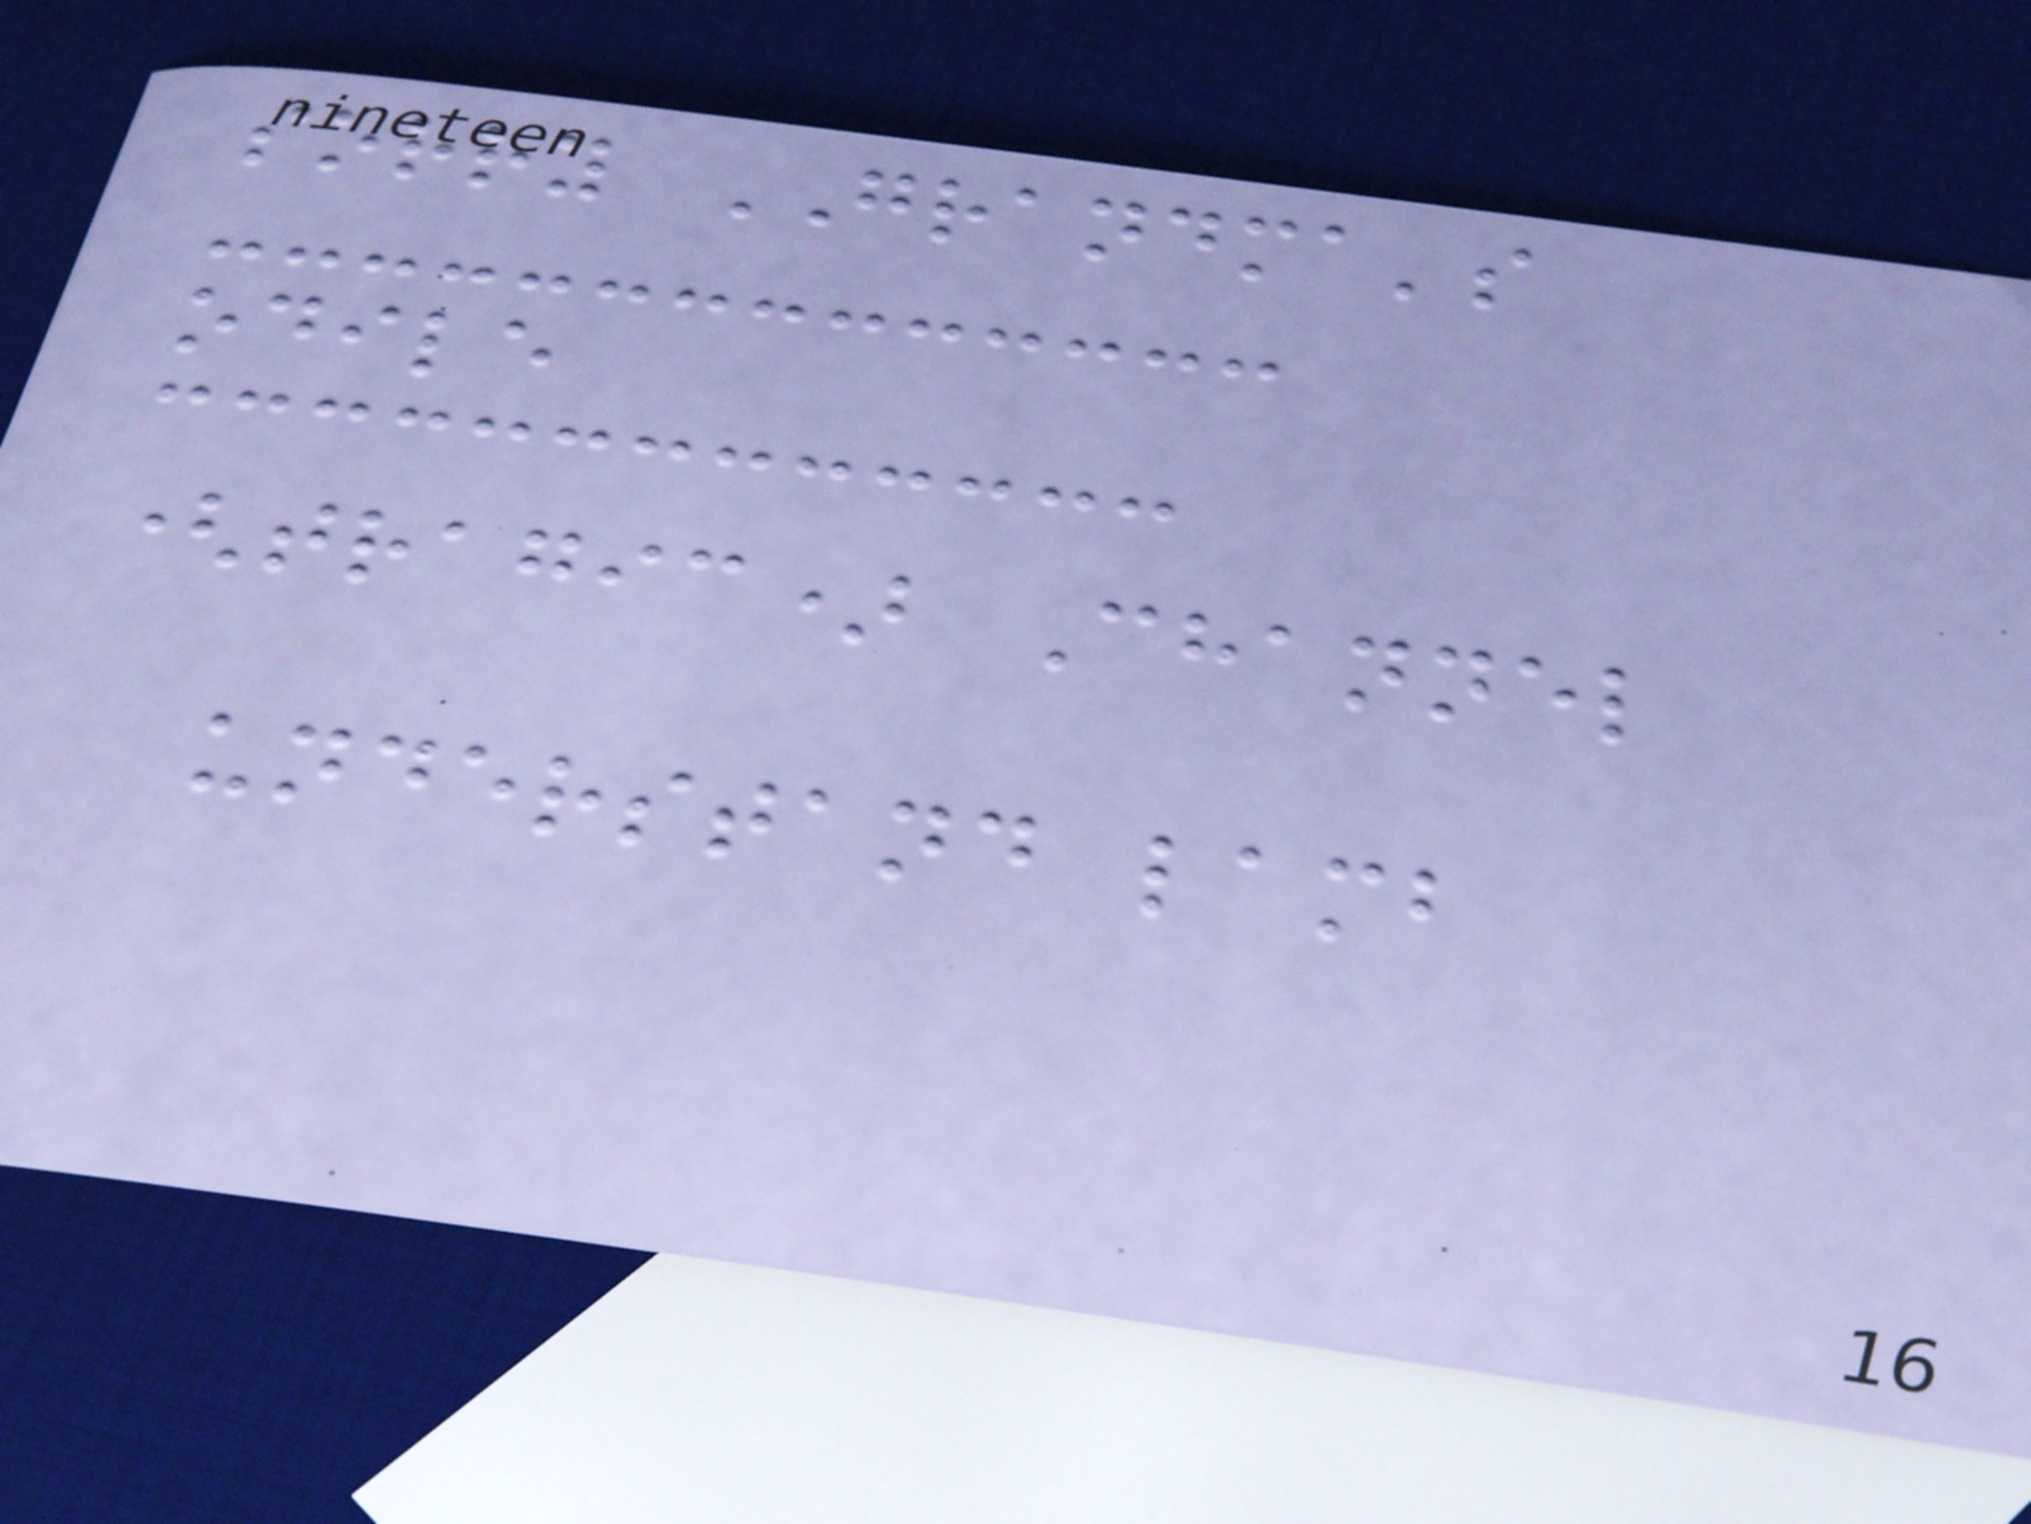sorry GRANDMA's
odile
(tragic) Channel
understand lamb
